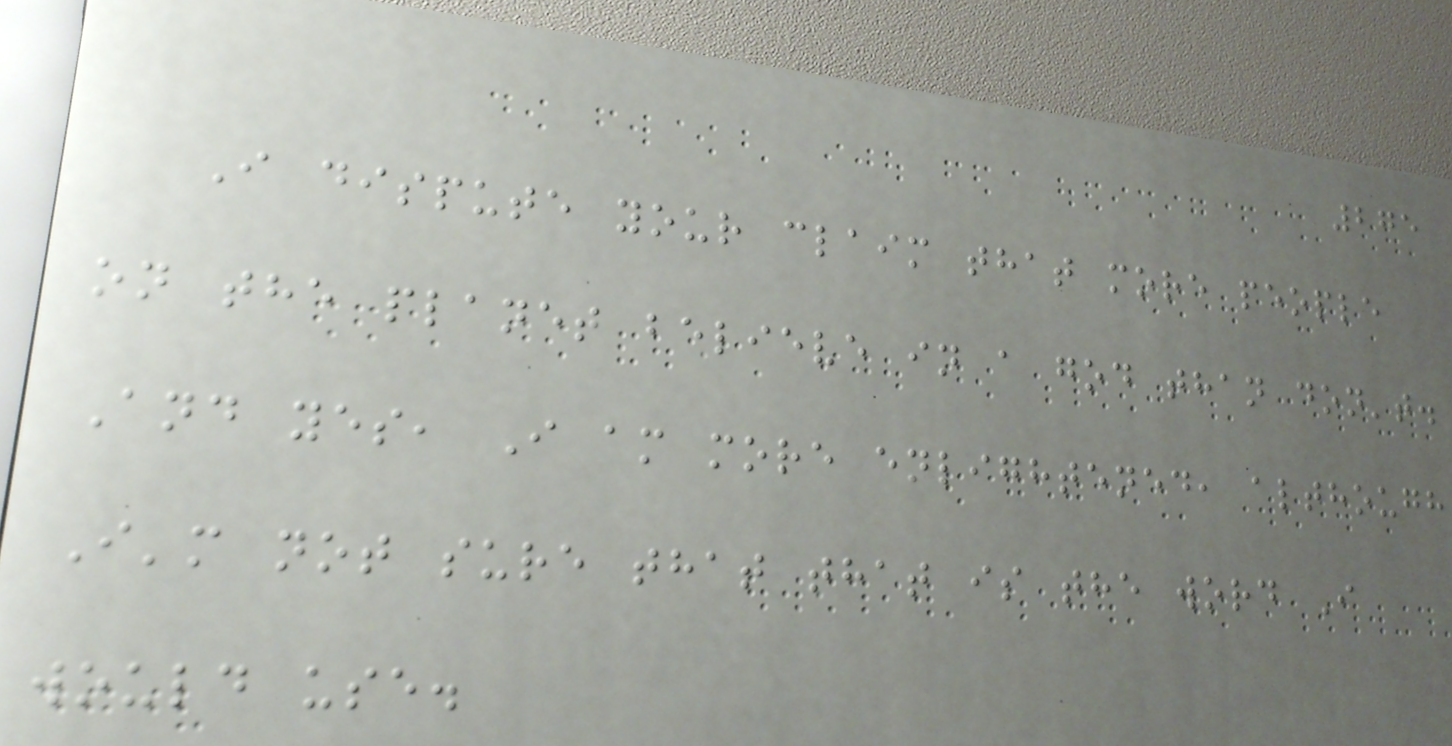275
I dispute your claim that more people
on the planet believe in a god than don't.
And yes, I am more enlightened, although
I'm not sure that that is the word I
would use.
